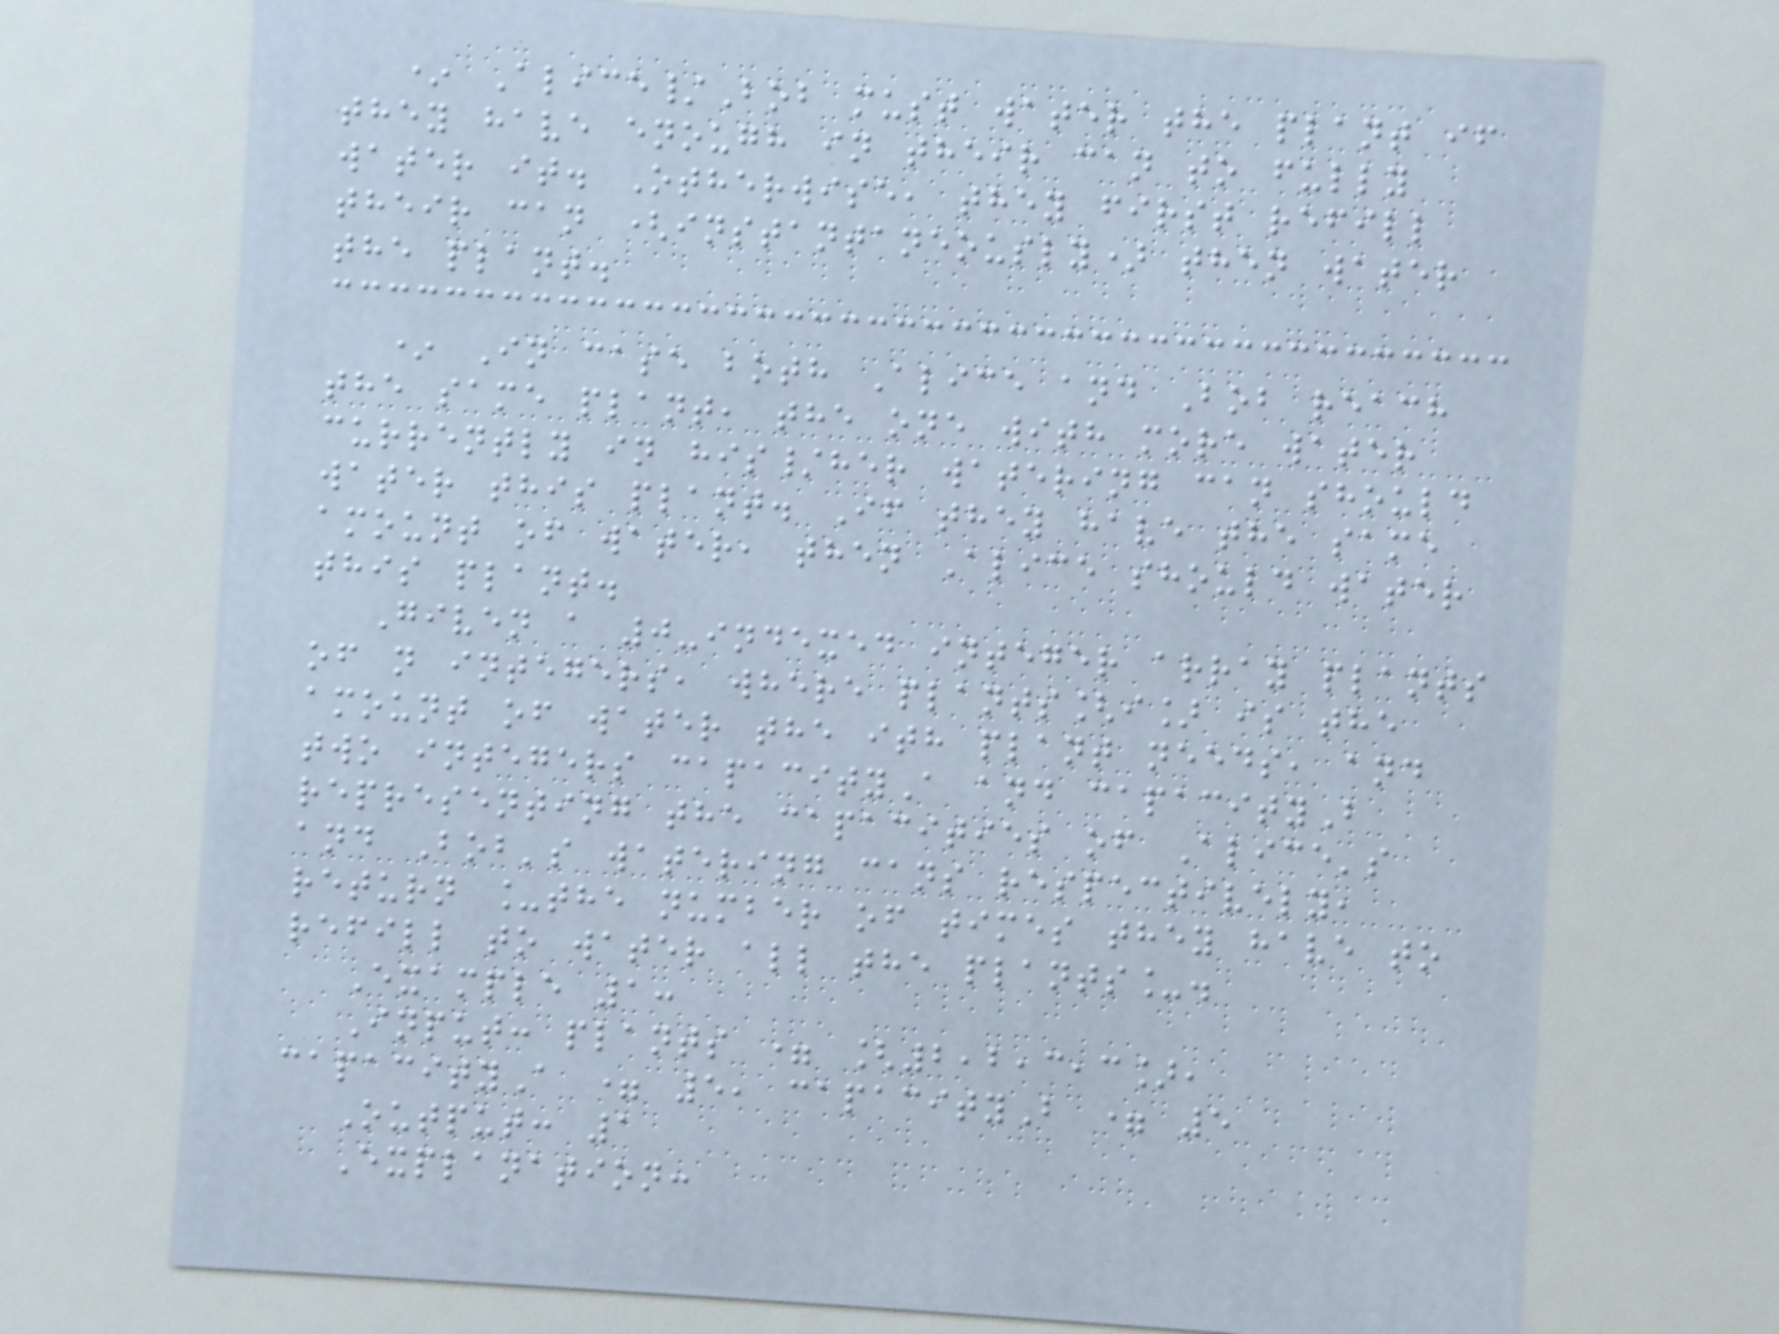* Alice/Bob must water the plant if
they have enough in their can to fully
water it. Otherwise, they first refill
their can (instantaneously) then water
the plant.
* In case both Alice and Bob reach
the same plant, the one with more water
currently in his/her watering can should
water this plant. If they have the same
amount of water, then Alice should water
this plant.
Given a 0-indexed integer array plants
of n integers, where plants[i] is the
amount of water the ith plant needs, and
two integers capacityA and capacityB
representing the capacities of Alice's
and Bob's watering cans respectively,
return _the number of times they have to
refill to water all the plants_.
Example 1:
Input: plants = [2,2,3,3],
capacityA = 5, capacityB = 5
Output: 1
Explanation:
